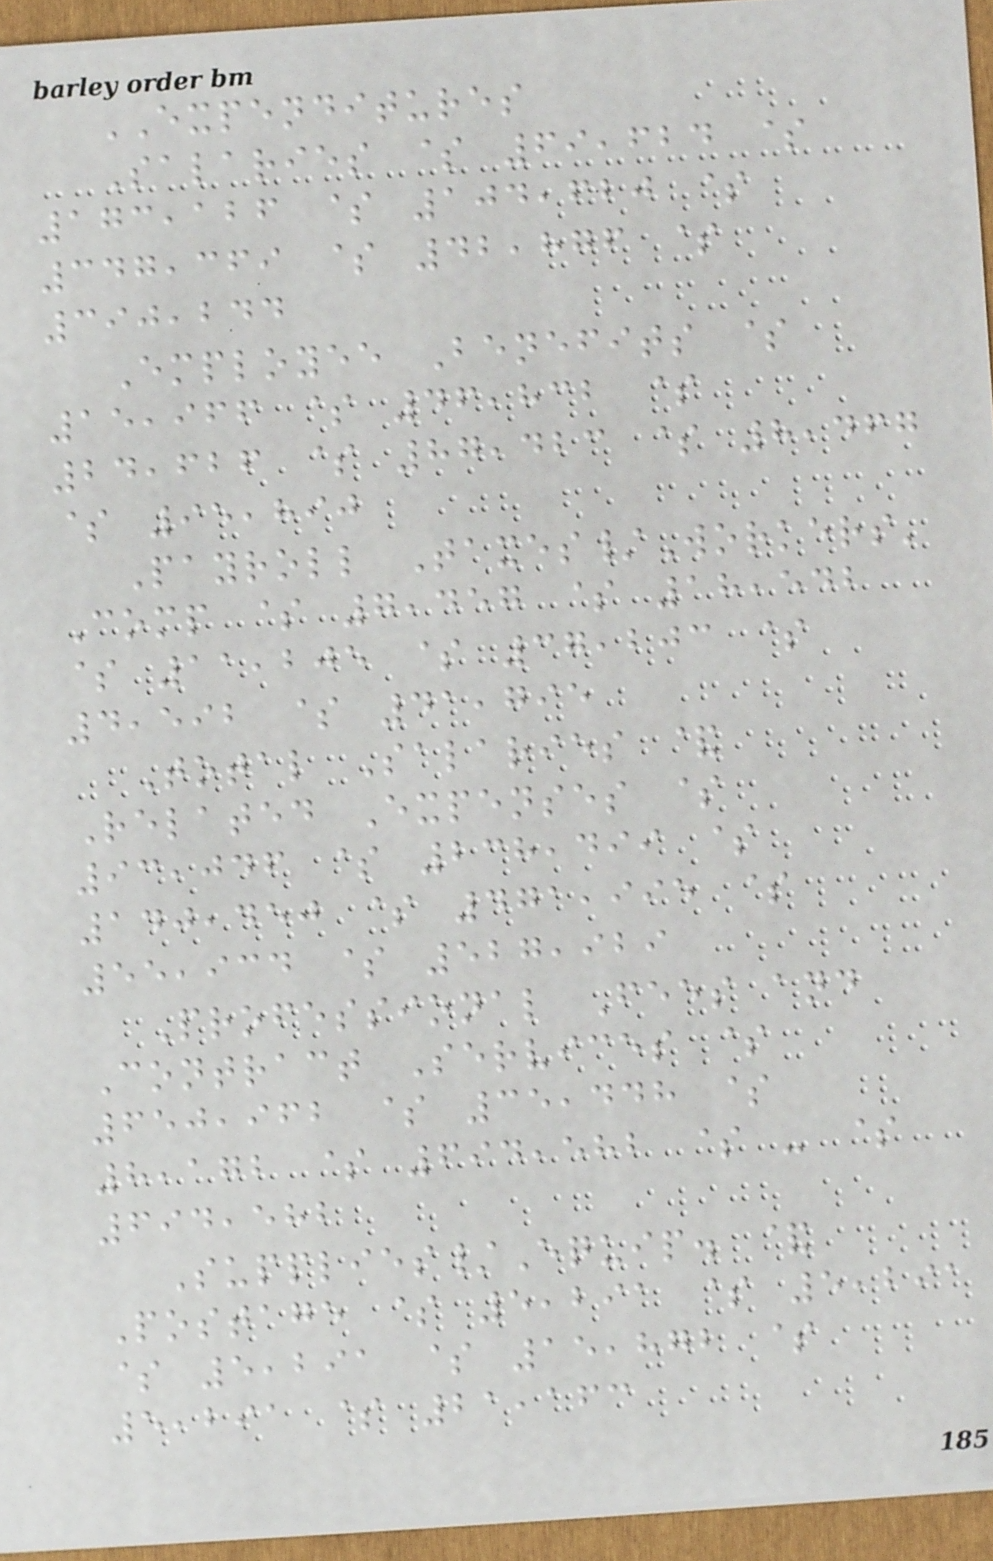EXPENDITURES
Salaries $ 69,624 $
173,126 $ 104,620 $
347,369 $ 42,876 $
390,244
Employee Benefits $
15,966 $ 46,832 $
24,626 $ 87,423 $ 8,467
$ 95,890
Payroll Taxes/Workers'
Comp $ 7,457 $ 18,542
$ 11,205 $ 37,203 $
4,592 $ 41,795
Total Salaries &
Related Expenses $
93,046 $ 238,499 $
140,450 $ 471,995 $
55,934 $ 527,929
Professional Fees and
Contract Services $
650,962 $ 35,448 $
8,172 $ 694,582 $ - $
694,582
Supplies/Equip. &
Postage $ 5,291 $ 5,291
$ 5,291 $ 15,872 $
5,291 $ 21,163
